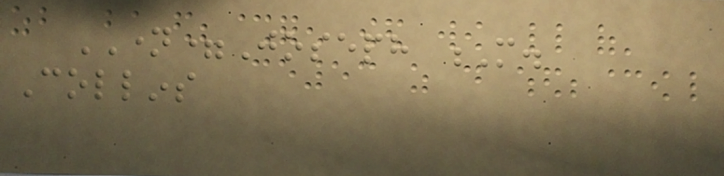NAME=Joseph M.
Collins
